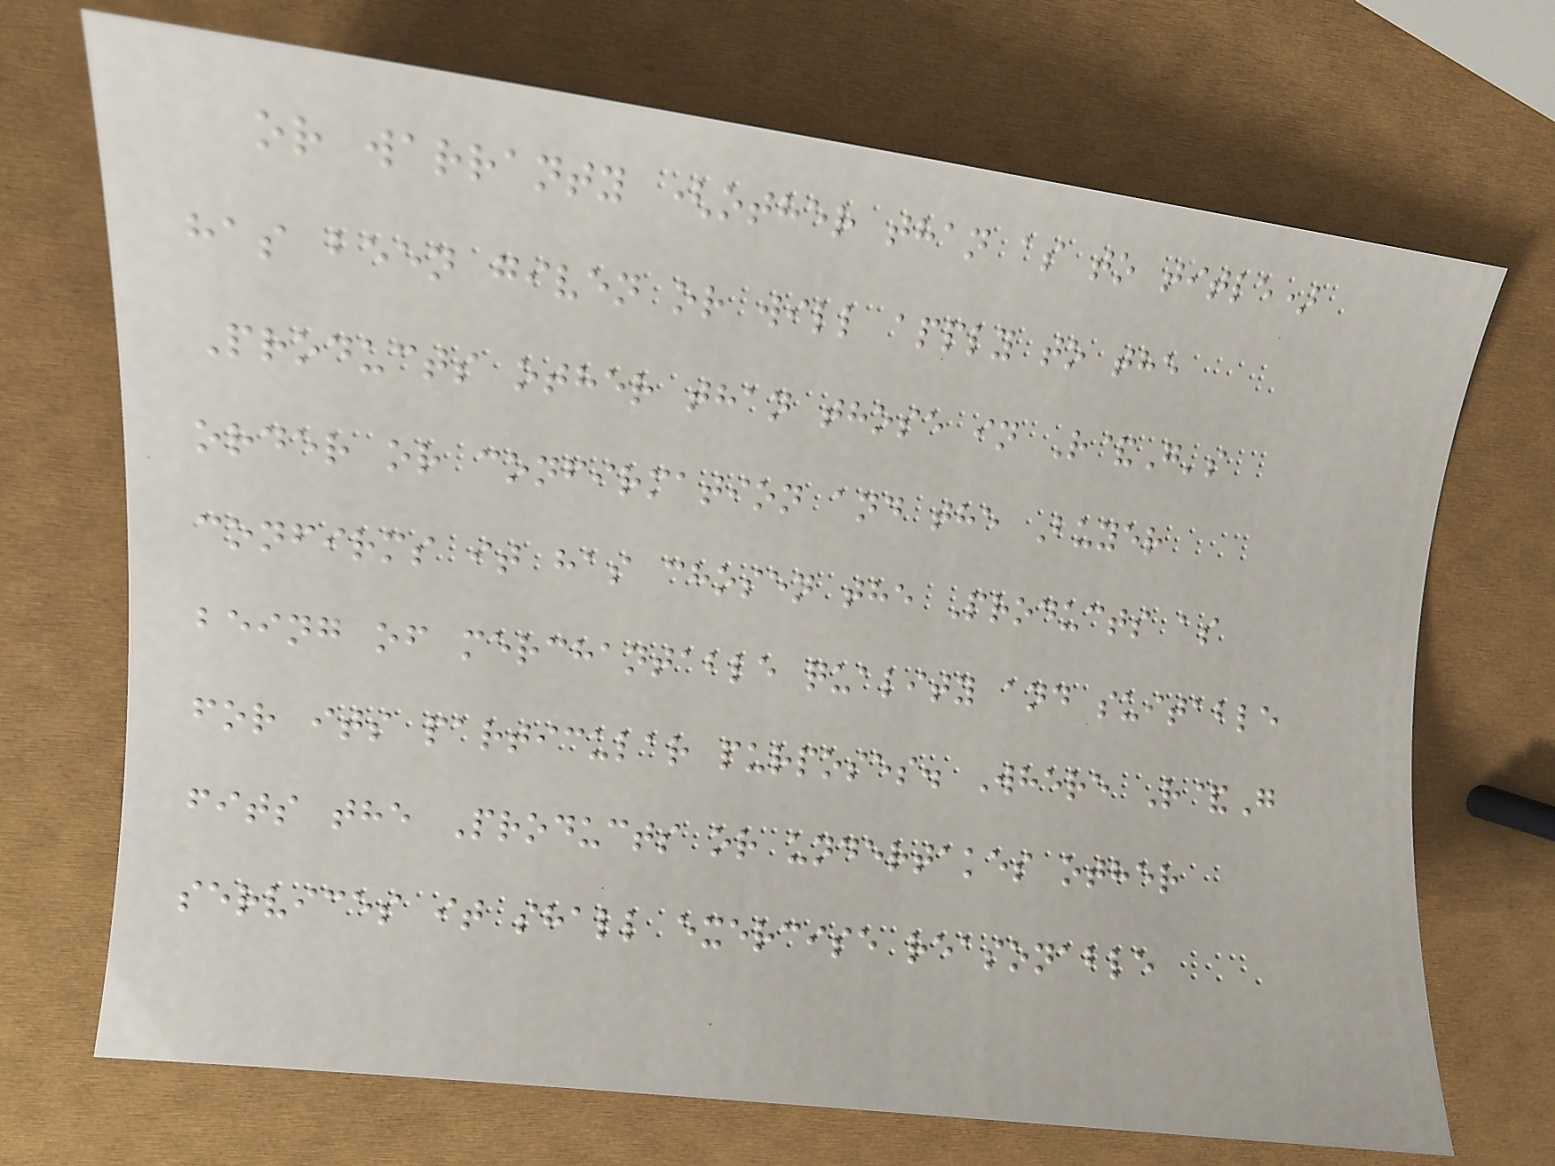or warranty (other than as to title)
has been given or will apply to the
Products other than those in R&G's
order or confirmation and the Buyer
confirms it has chosen the Products as
being of merchantable quality and suitable
for its particular purposes. Where R&G
fits the Products or undertakes other
services it shall exercise reasonable
